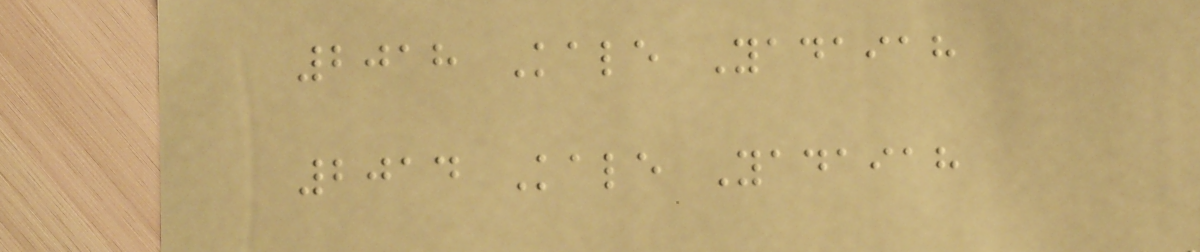2018 Kale Yadaiah
2014 Kale Yadaiah
